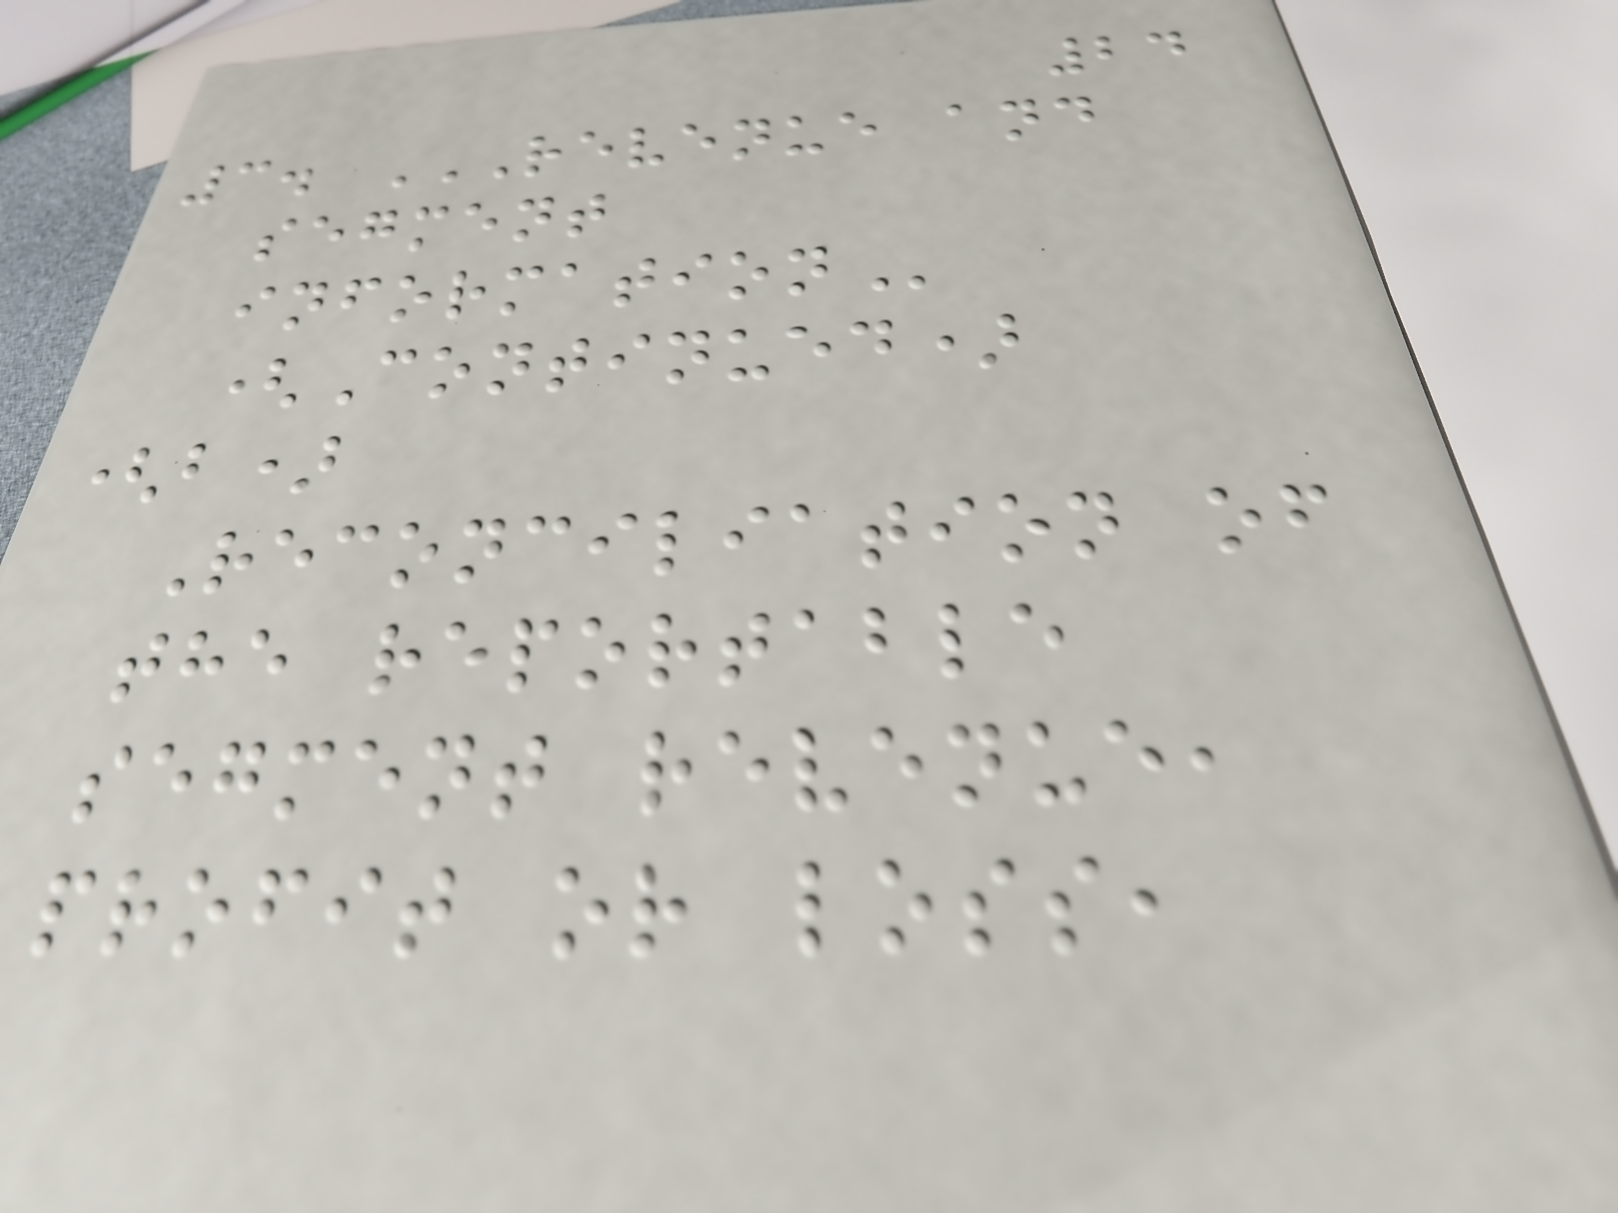24
3. REVENUE AND
SEGMENT
INFORMATION
(Continued)
(b)
Reconciliation of
the reportable
segment revenue,
profit or loss,
